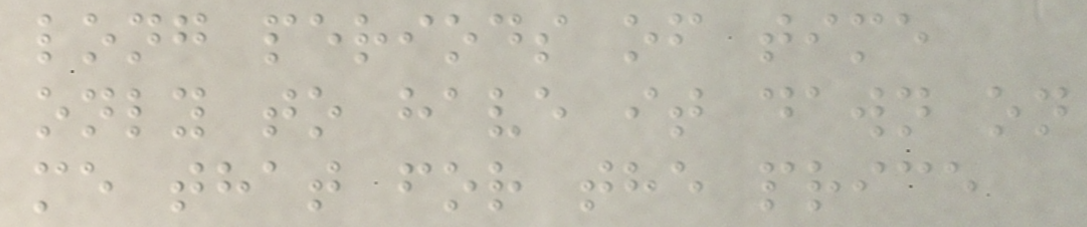long periods of time
only to have it dawn on
me that for the price
